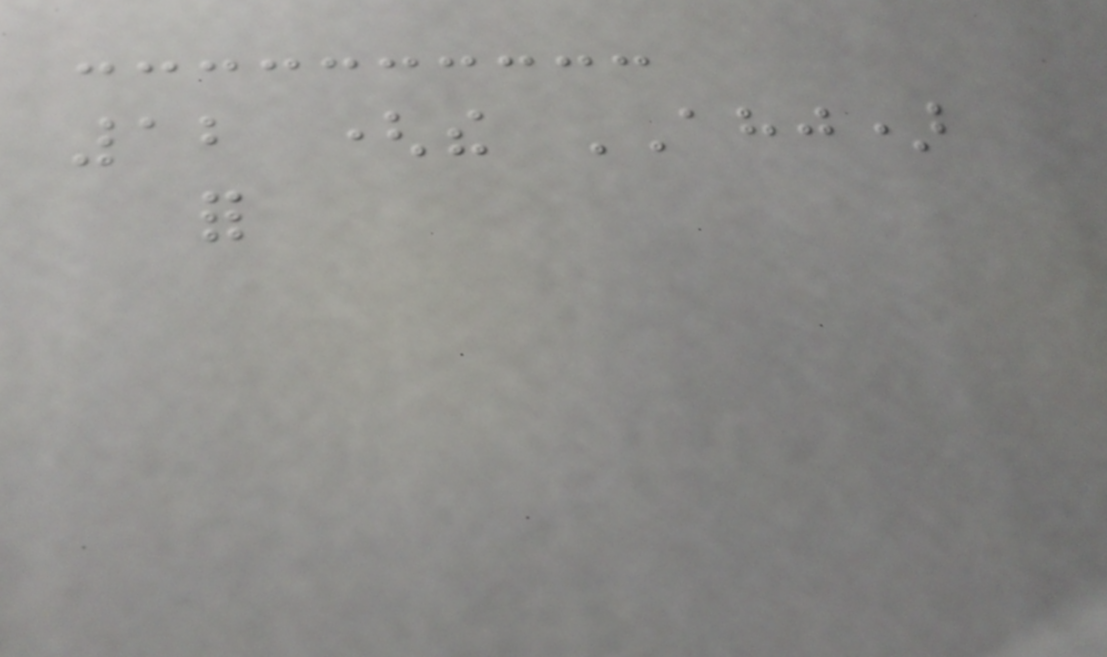12 (the AHJ)
for
